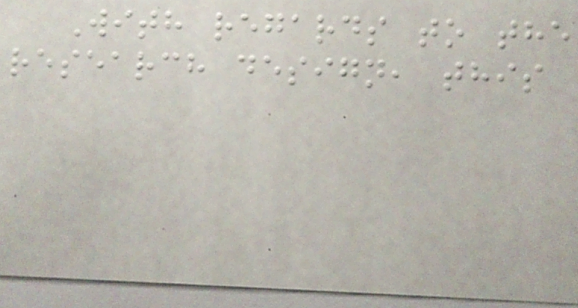With regards to the
research design, this
